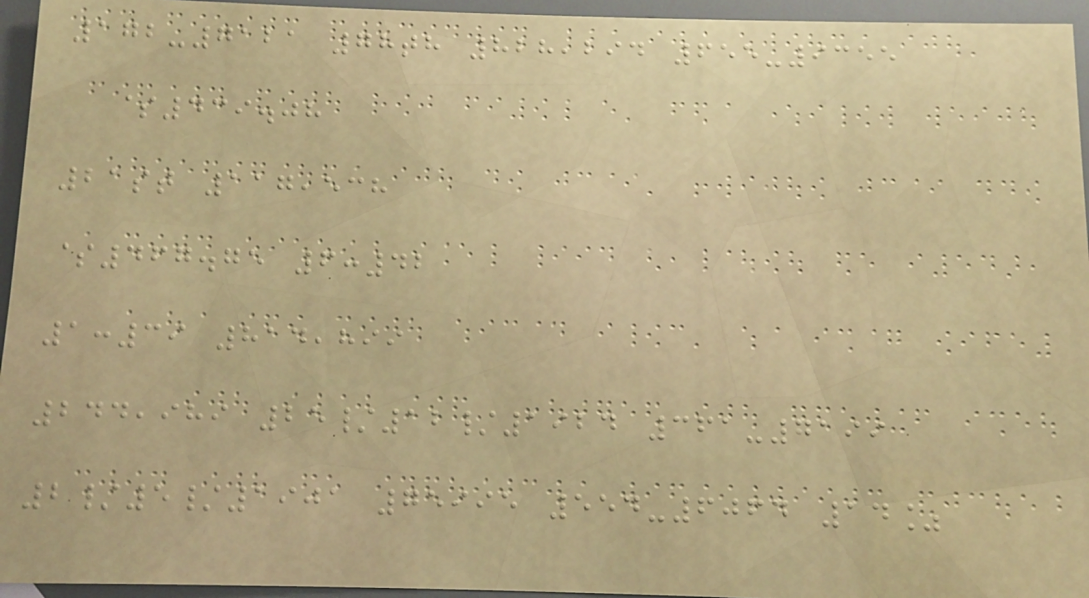172-7121 78th 828,294 655-9355
$439.08
21st 117,538
$467.75 6:42
1:39 814,899
244,989 25/12/1924 361-7199
2/5/1901 75995 554-6064 14%
